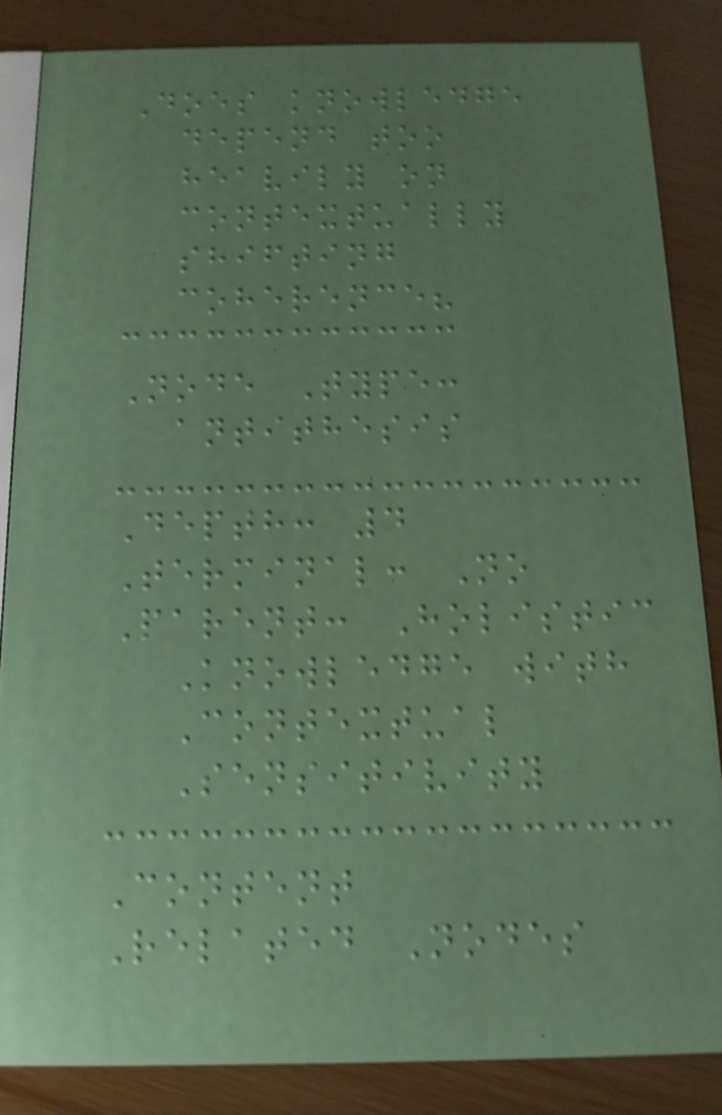Does knowledge
depend too
heavily on
contextually
shifting
coherence?
Node Type:
antithesis
Depth: 4
Terminal: No
Parent: Holistic
Knowledge with
Contextual
Sensitivity
Content
Related Nodes
